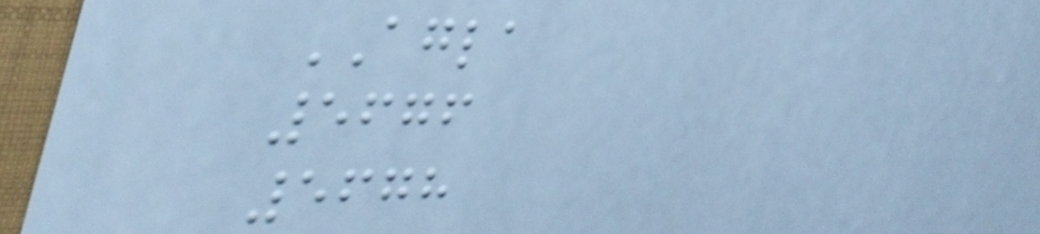AGLA
5676
5678
